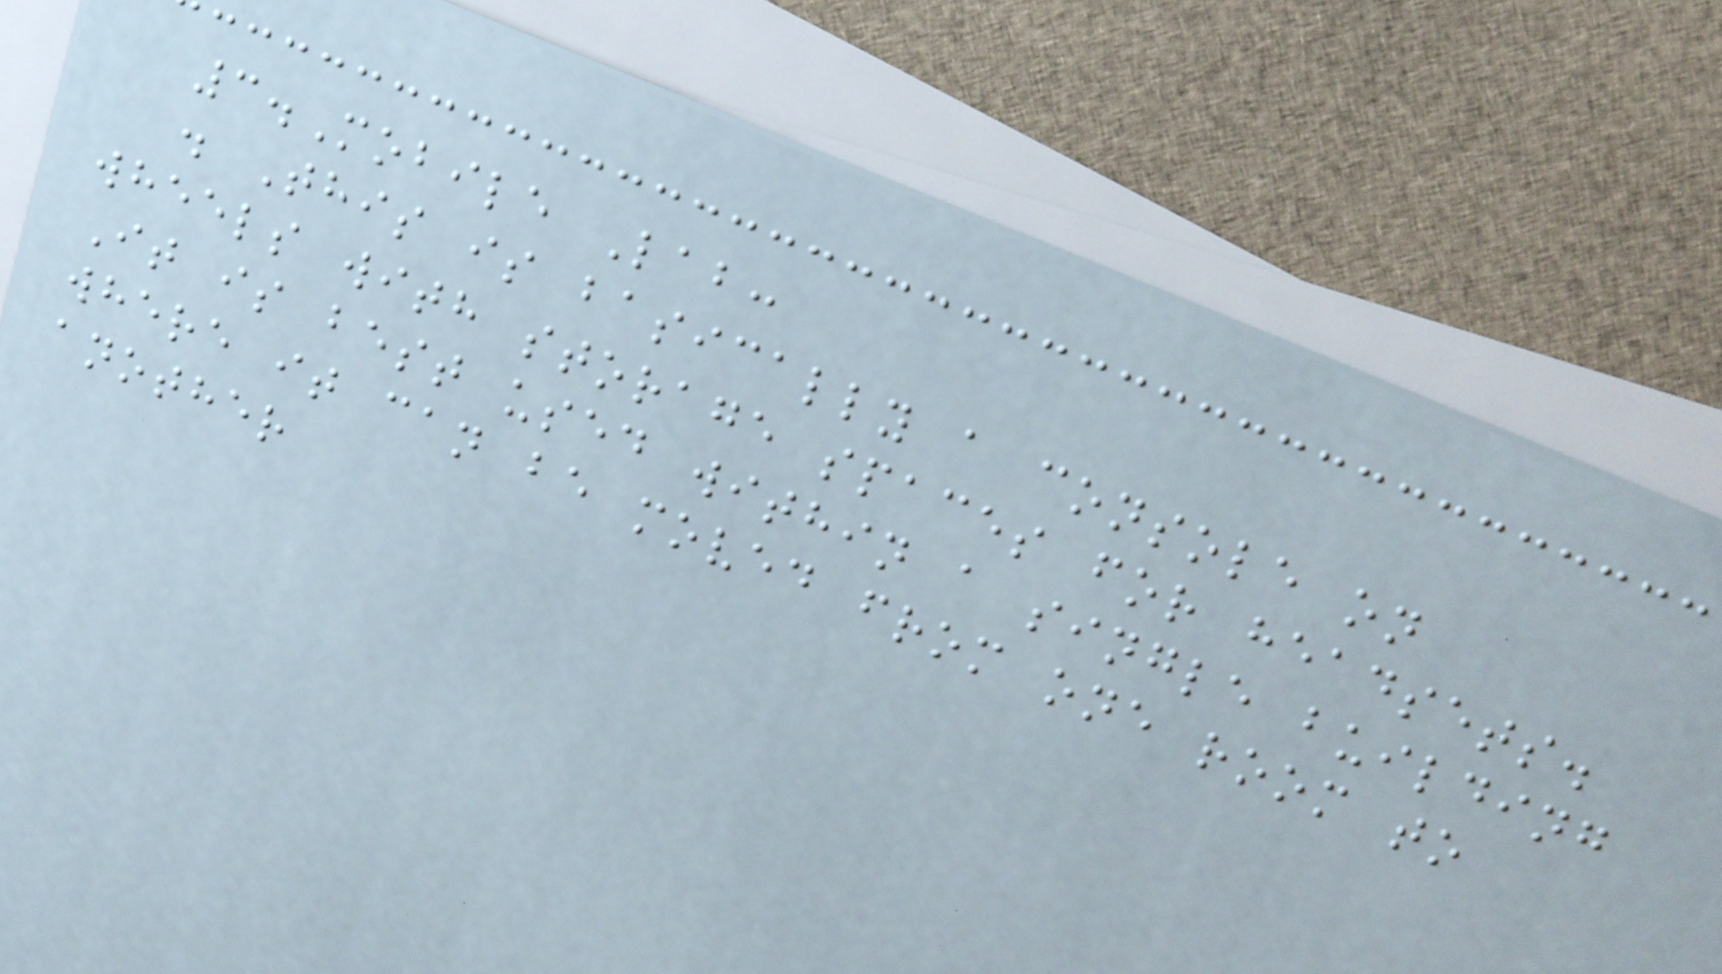3.Mobile Lab:
. This is basically a console on
wheels with storage spaces for headsets.
It is best used within a single building
where it can be moved from one room to
another
